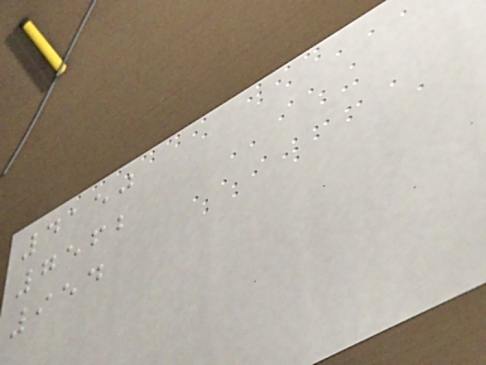4150
7562
954
